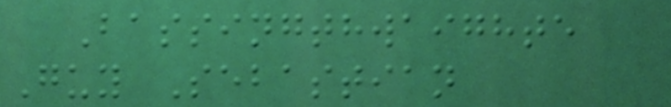Bassingthwaighte
Guy Sebastian
